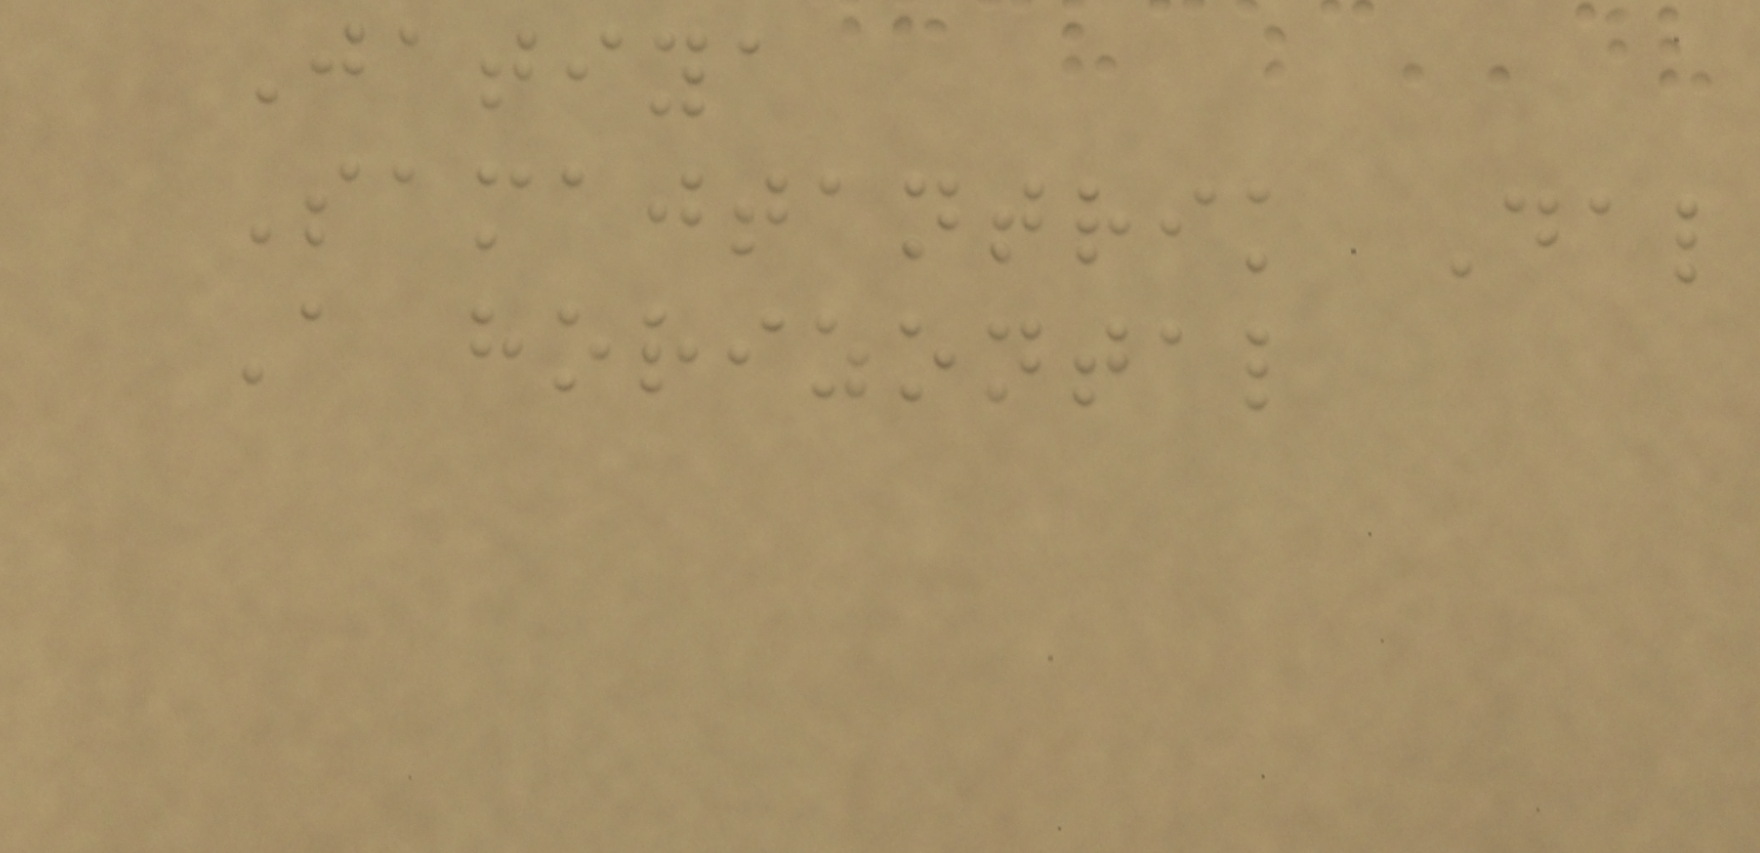Jatiya
Samajtantrik Dal
A horizontal
